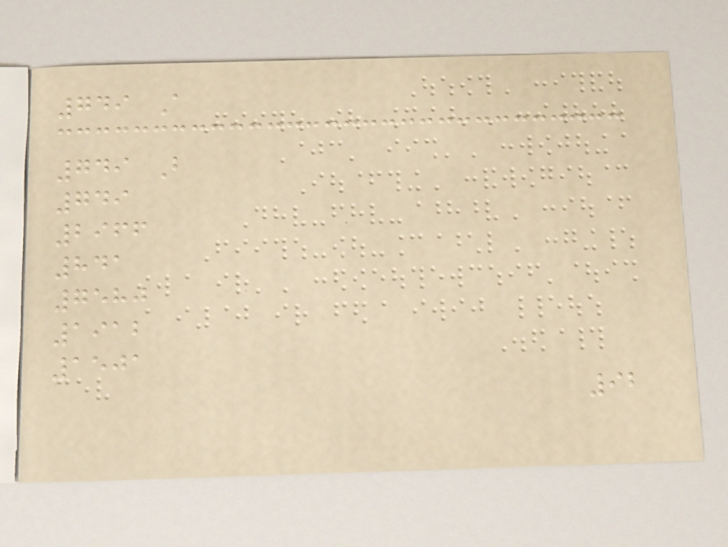749 A
749 B
749
2966
841
7580
1912
1501
92
